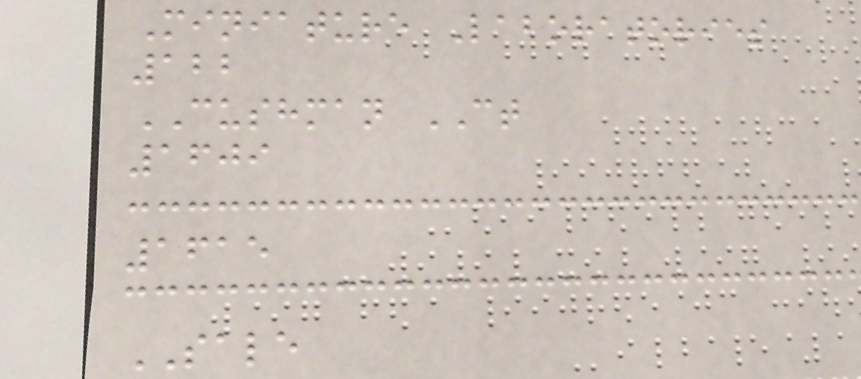Miniature Laboratories
122
CUSHMAN CT
1609
1615
SALE
